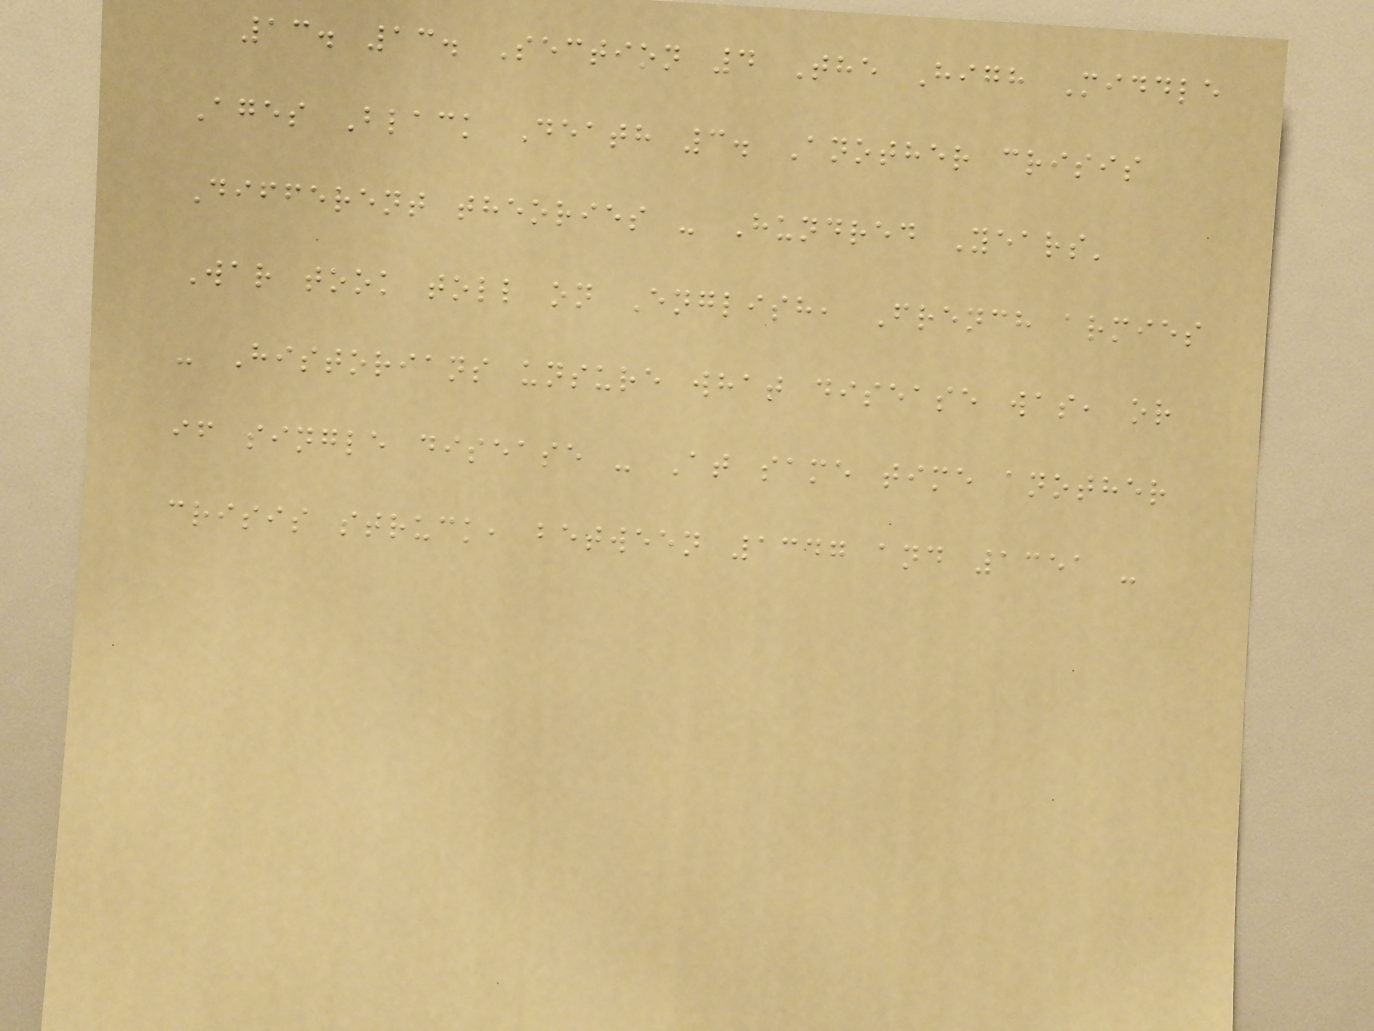13. 13. Section 4 The High Middle
Ages Black Death 3. Another crisis
Different theories - Hundred Years'
War took toll on English, French armies
- Historians unsure what disease was, or
if single disease - At same time another
crisis struck, between 1347 and 1351 -
